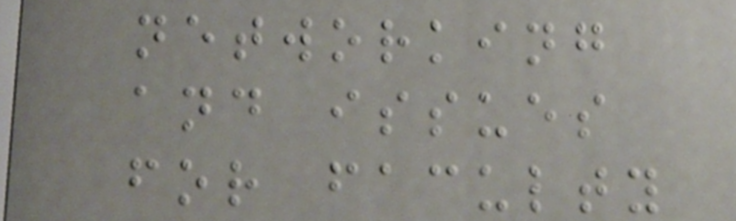networking
and issues
for faculty
